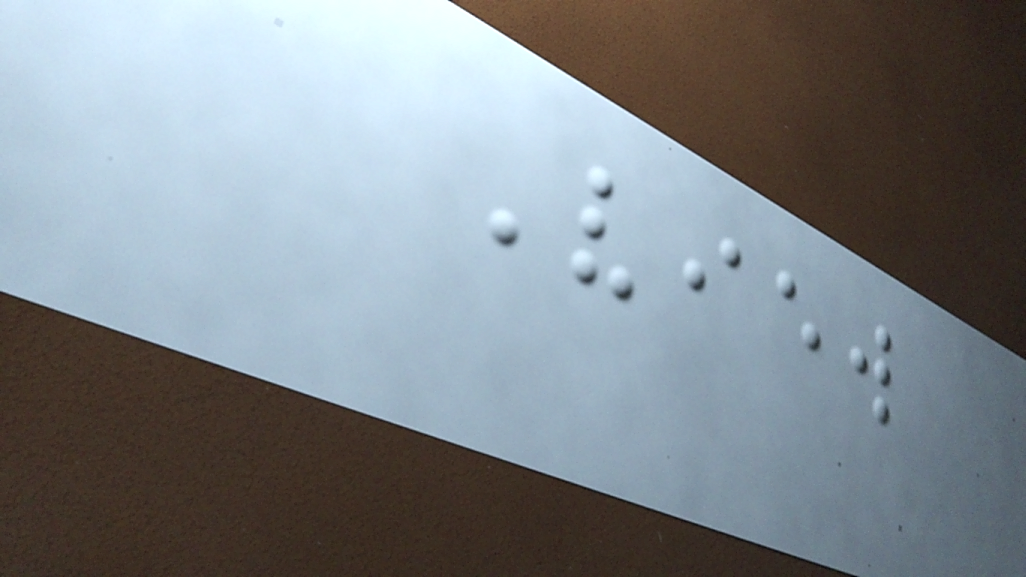View
